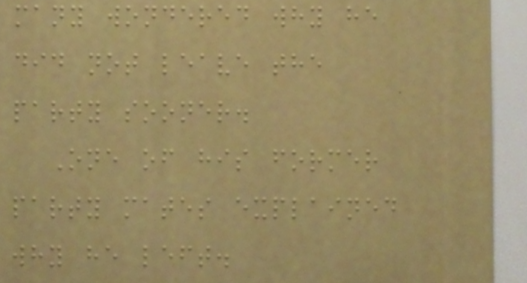many wondered why he
did not leave the
party sooner.
One of his former
party mates explained
why he left.
